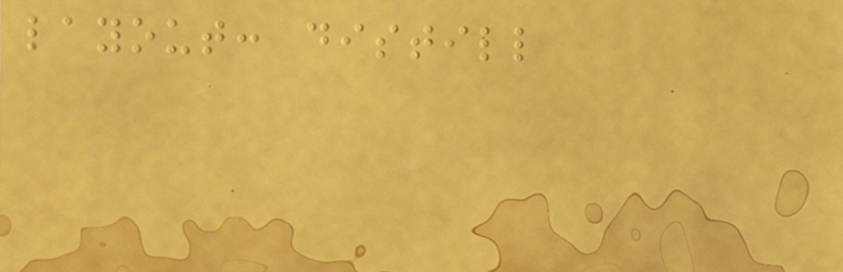layout: distill
